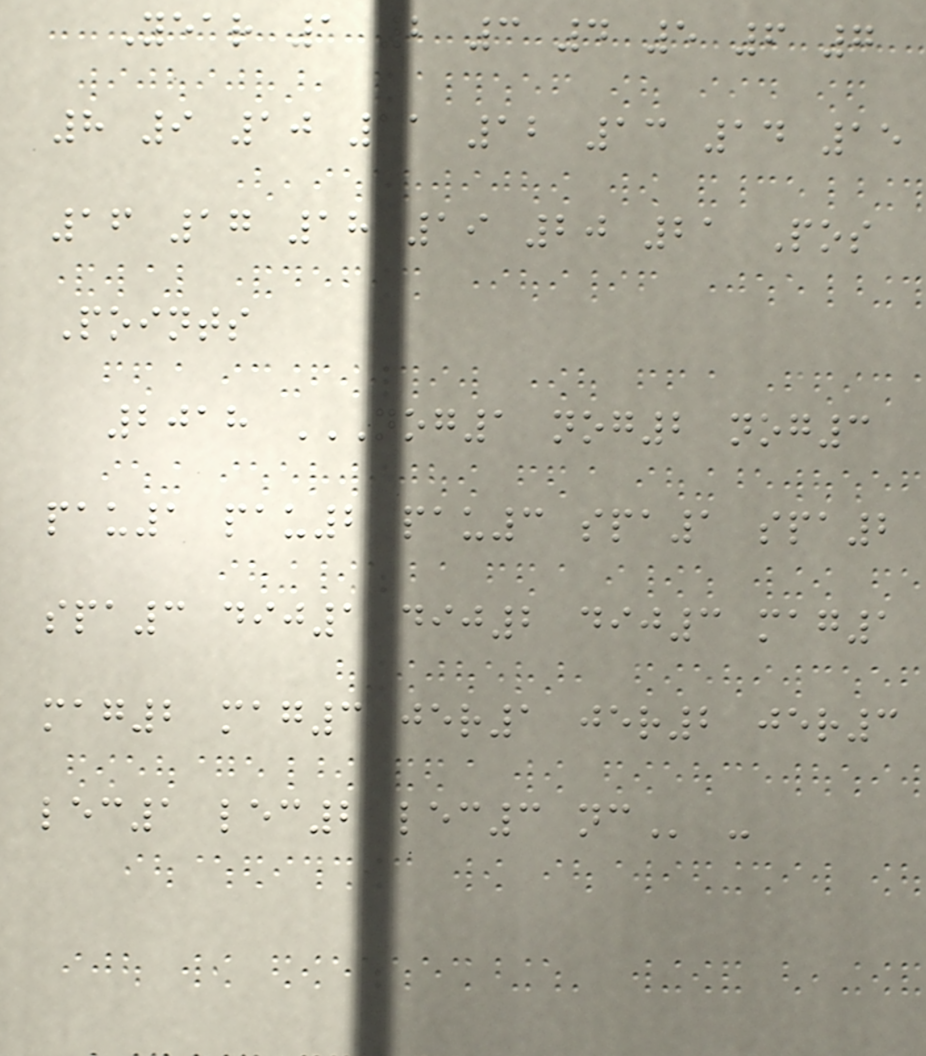Year 1 2 3 4 5 6 7
8 9 10 11 12 13 14 15
16 17 18 19 20 21 Pos
Points
2018 NOG1 NOG2 NOG3
PAU1 PAU2 PAU3 SPA1 SPA2
SPA3 DIJ1 DIJ2 DIJ3 MAG1
MAG2 MAG3 JER1 JER2 JER3
LEC1 LEC2 LEC3 NC -
